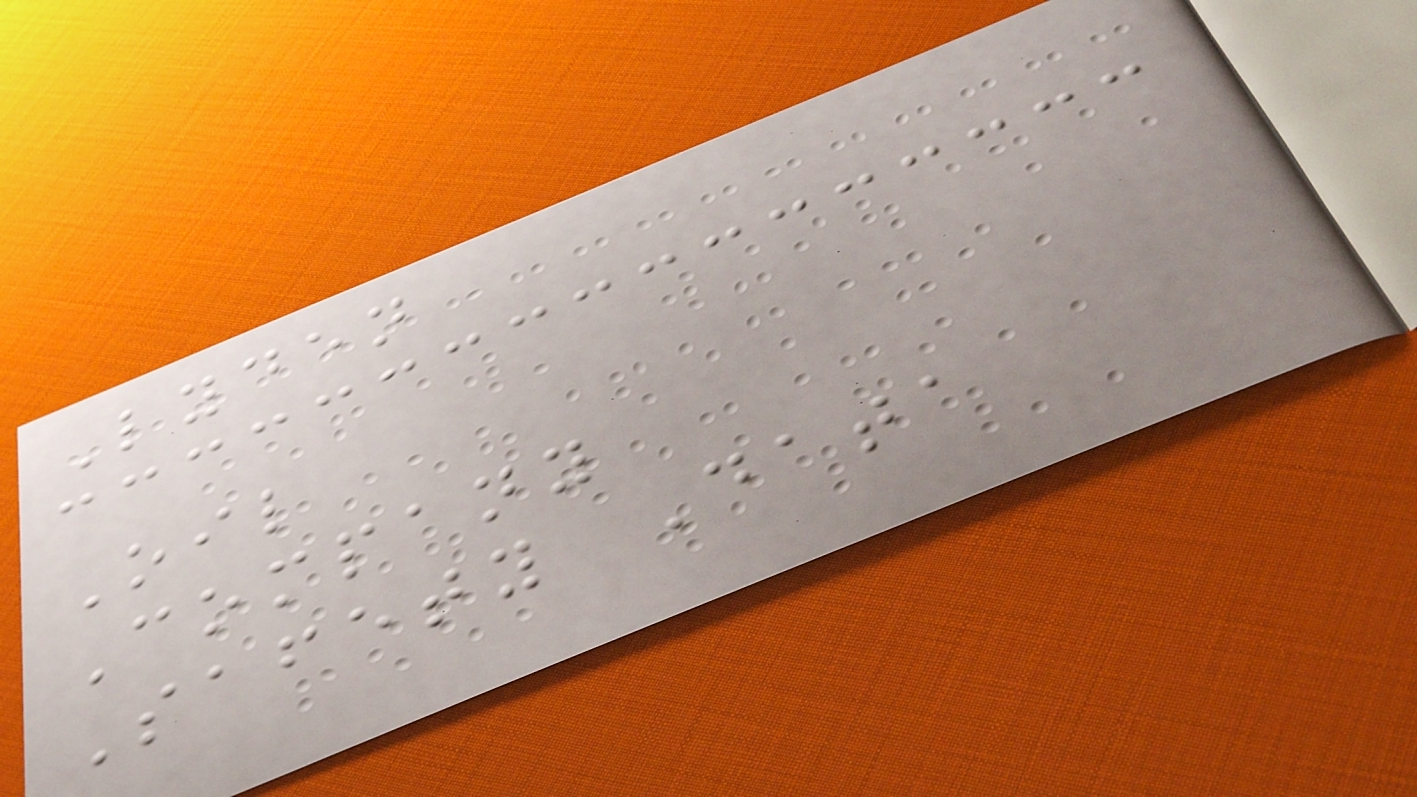Lyden
Oil
Company
Safety Data
